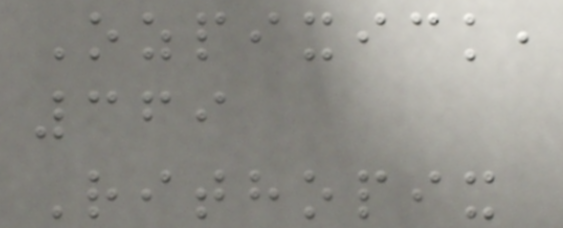Ozpixick,
369
Rithopix
